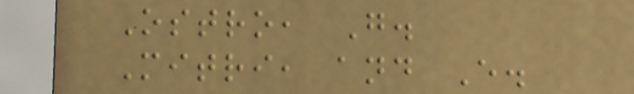Ostro, G.
Mitri, and E.
